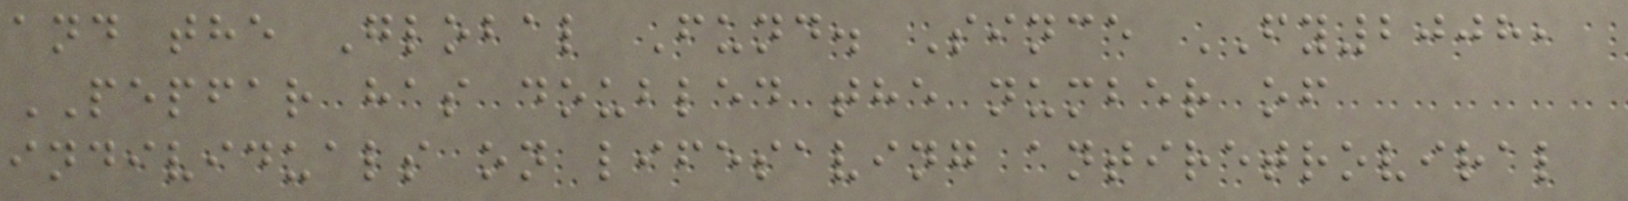and the Global Fund. Since FY2008,
PEPFAR has doubled the number of
individuals on lifesaving antiretroviral
